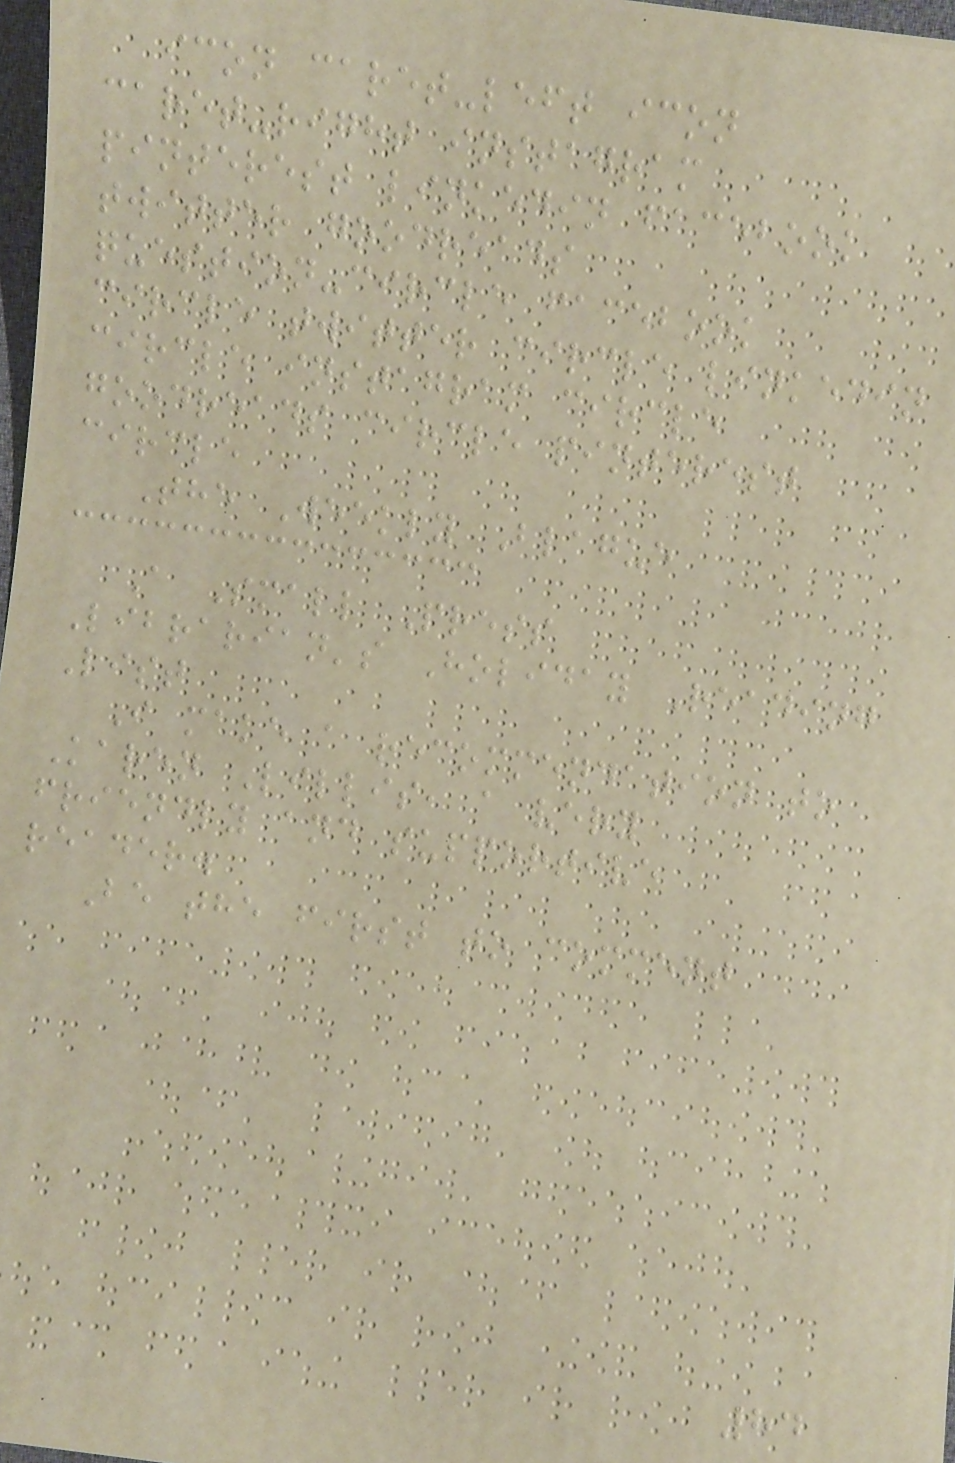icon caret-left icon
caret-right instagram
pinterest linkedin facebook
twitter goodreads
question-circle facebook
circle twitter circle linkedin
circle instagram circle
goodreads circle pinterest
circle
The Weekly Blague
A Small Press
Librarian's Holiday Reading
List
I make a recommendation to
Karen Lillis, a very
friendly and supportive
reader.
Be the first to comment
84
